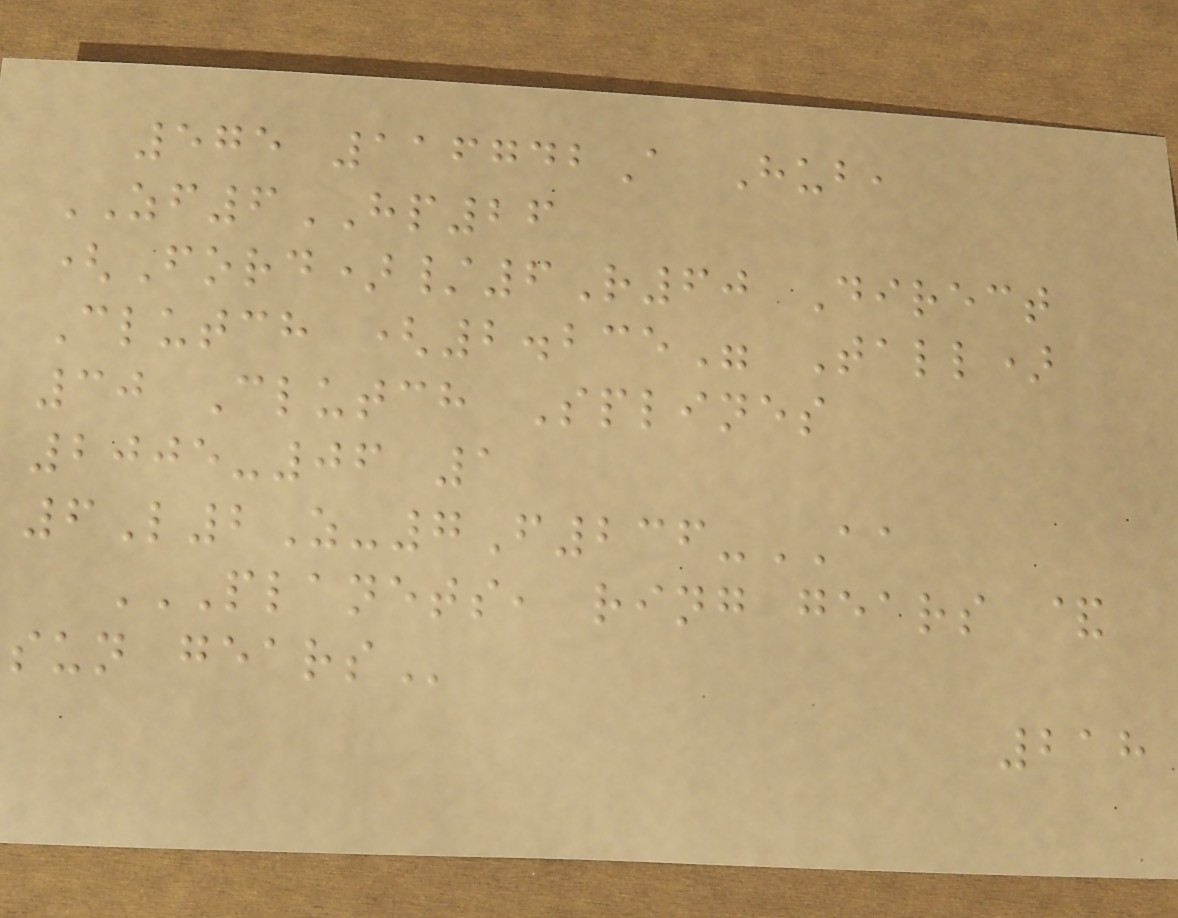575 116742A Hub,
ZF6HP26
(Ford)/6R60 Direct
Clutch (2.235" Tall)
30 Clutch Splines
2005-06 1
6L2Z-7F236-AA
PLANETS, RING GEARS &
SUN GEARS
218
